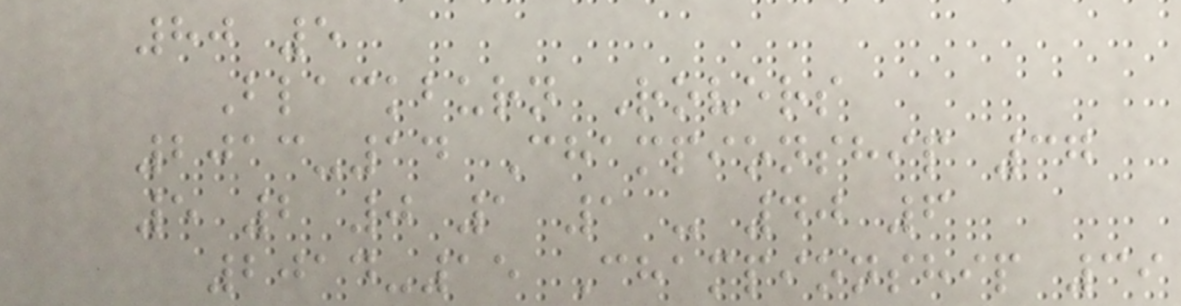80 5
Blackburn Rovers
2013-14 Championship 37
5 2 0 1 1 - 40 6
2014-15 Championship 39
